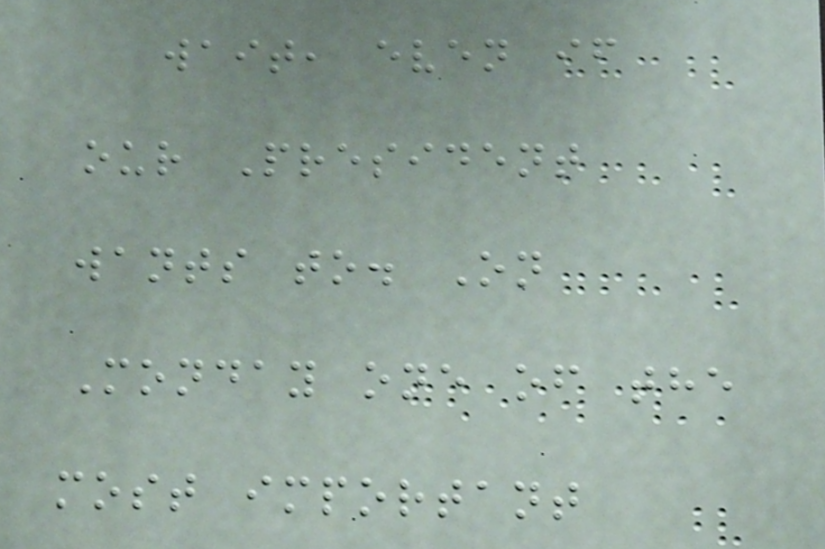wait, even if
our President
wants to. On
Monday one of the
most important
